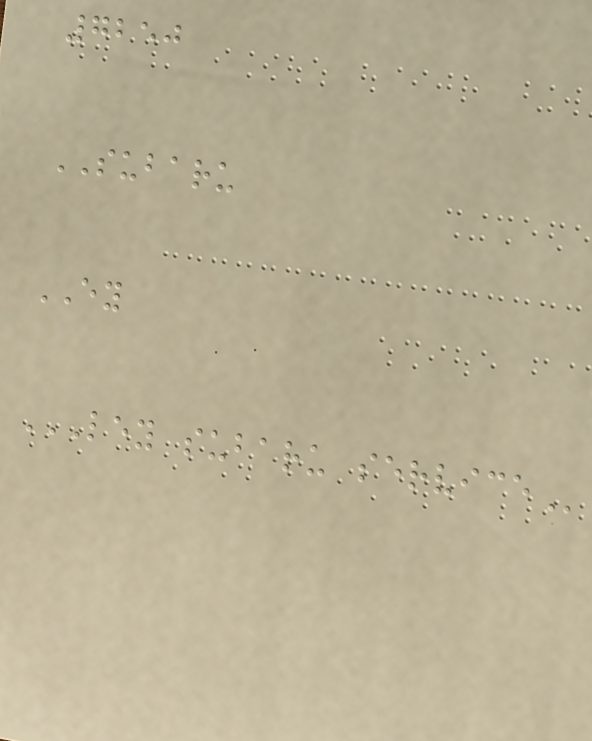7250
SUBARU
EY
LEY SUBARU SERVICE
